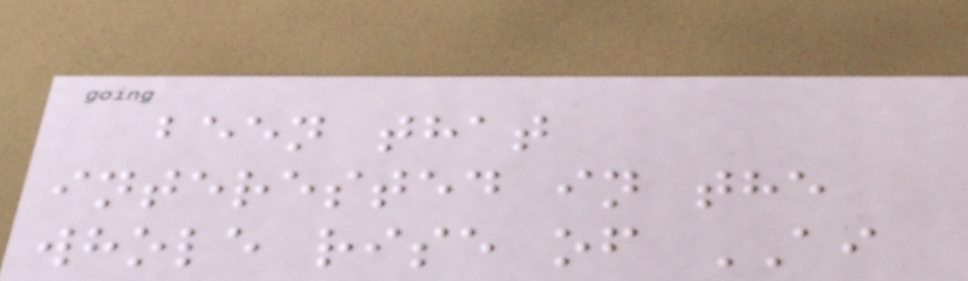been that
interested in the
whole rise of AI
